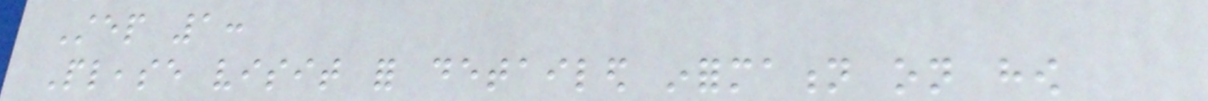Step 1:
Please visit for detailed information on how
